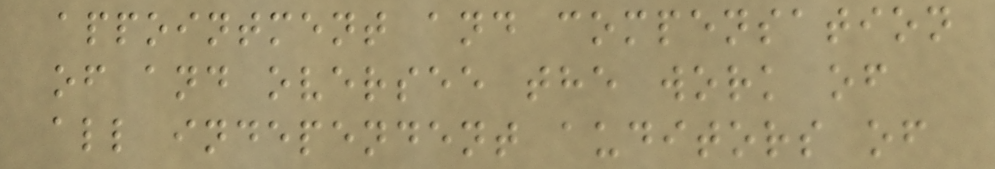appointment and compensation
of and oversee the work of
all independent auditors of
